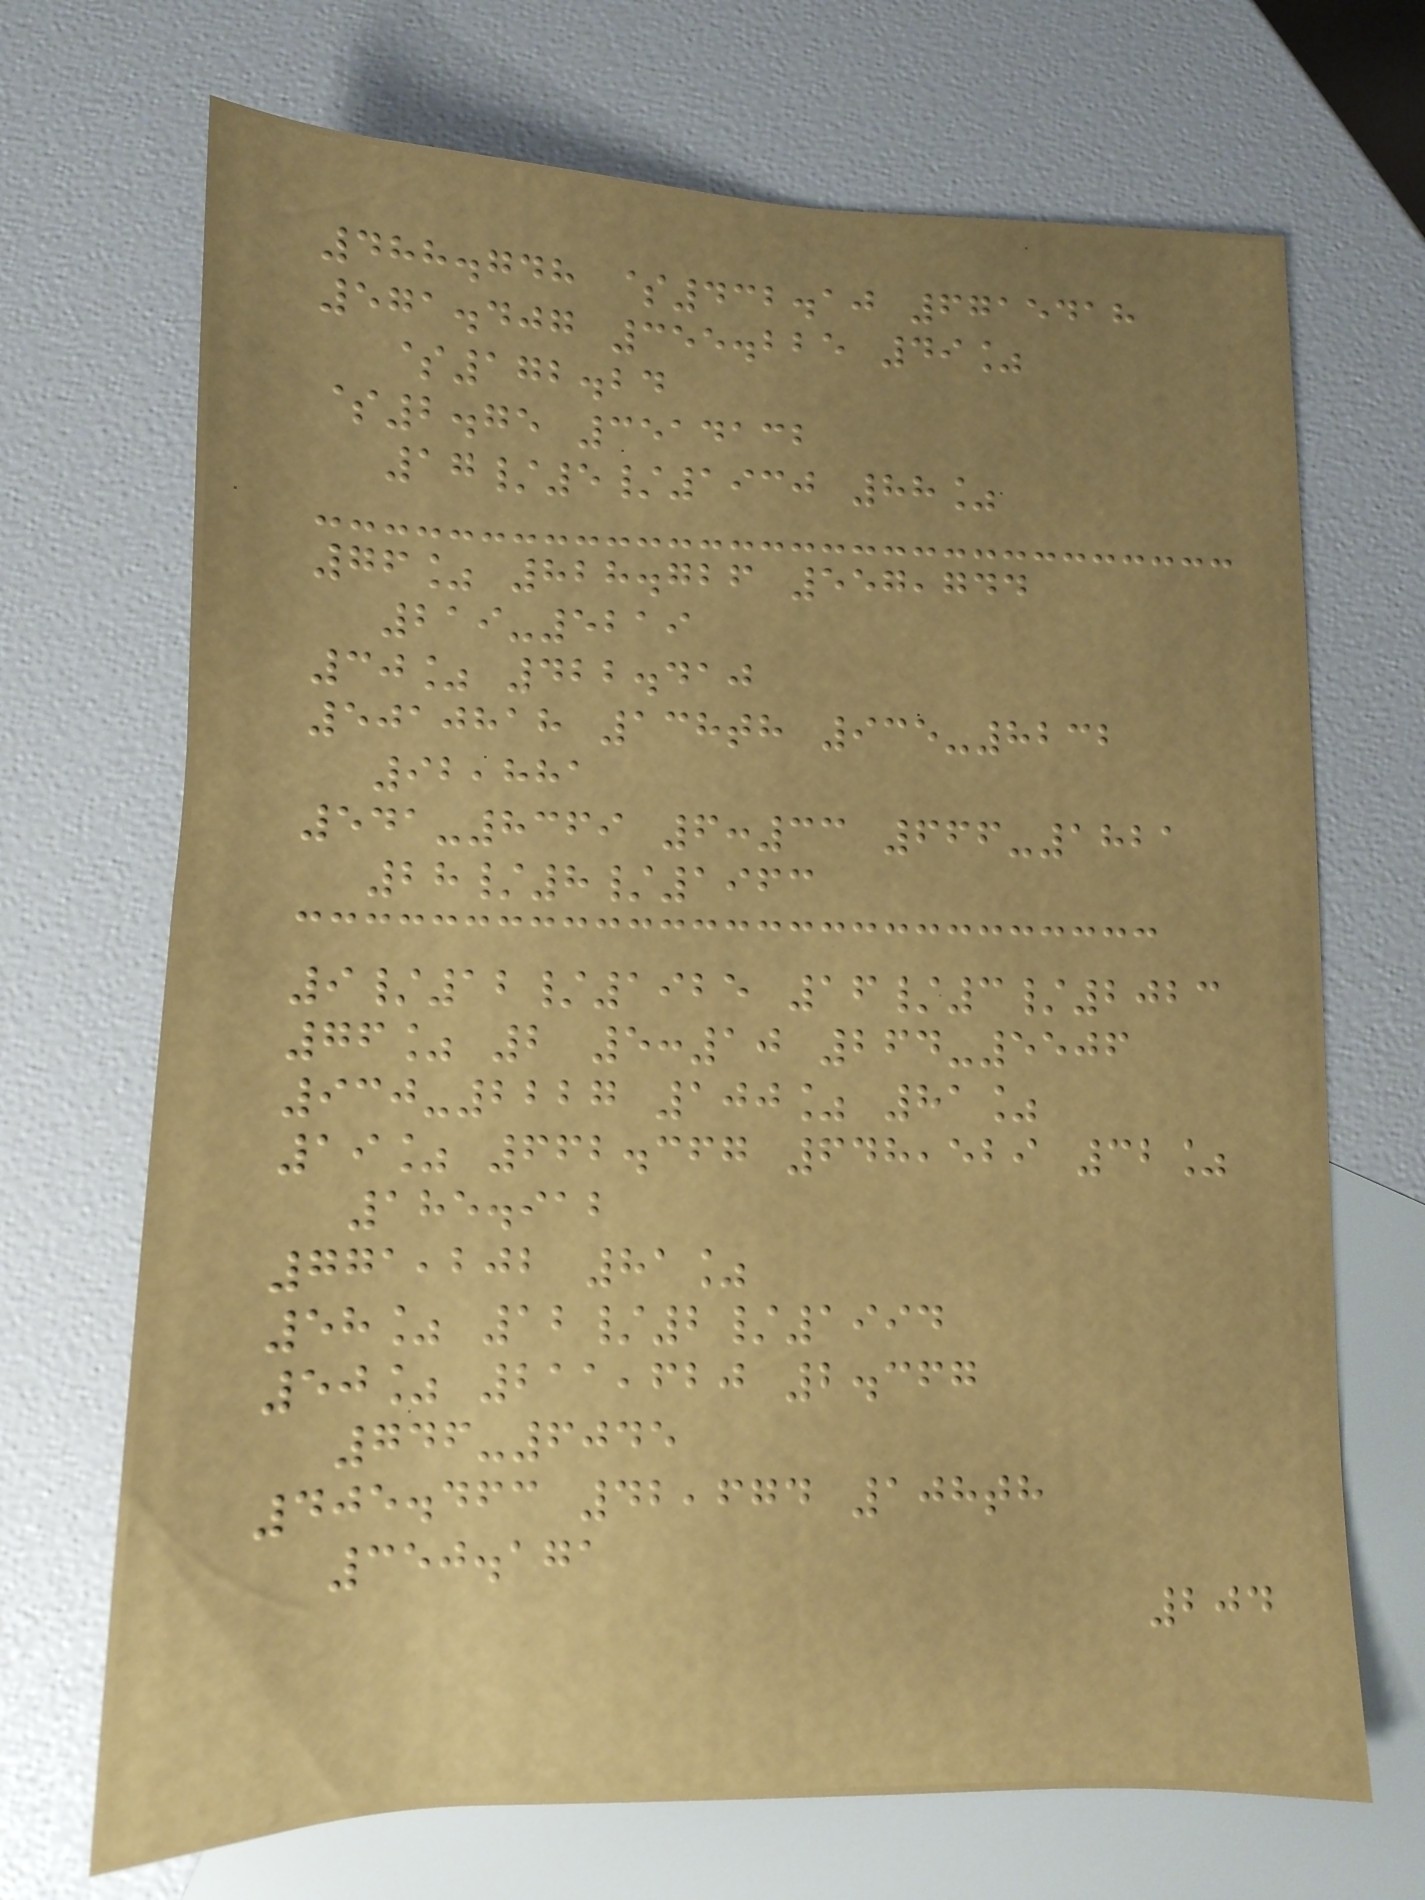488.748 $432.10 6715418
571.407 355.225 49%
$172.24
$2.75 3514132
17/5/1930 88%
76% 828.726 557,744
219-5219
30% 422.410
5010818 138th 935-8232
92,881
541-8369 6:33 666-1821
28/8/1963
9/12/1925 16/3/2023
76% 2 5:10 264-5506
930-2227 100% 81%
19% 662.367 648,529 32%
185.912
771,202 81%
58% 12/2/1994
50% 211,620 2.367
746-6045
405.463 42,674 108th
350.171
204
